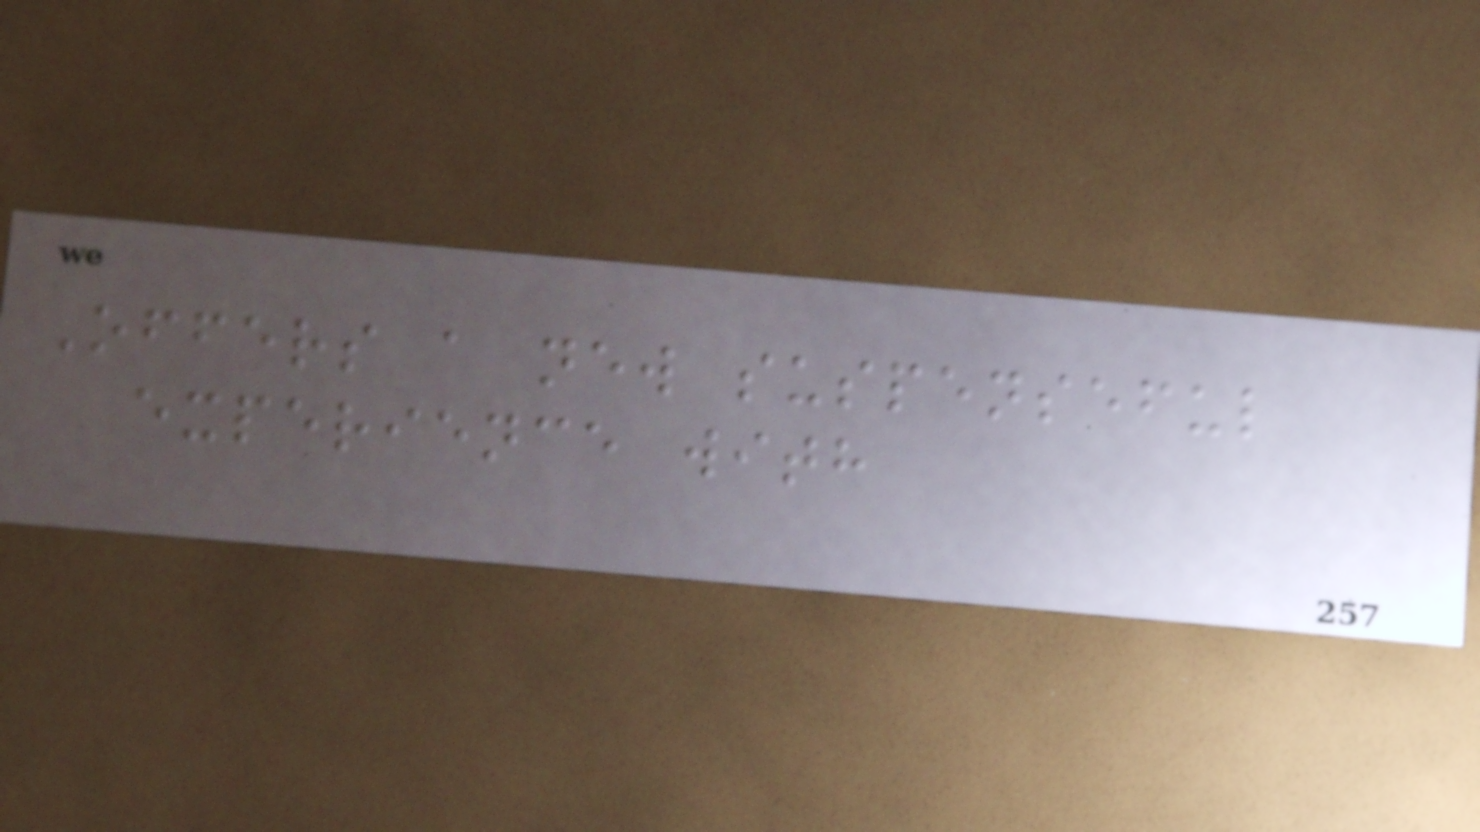Offers a new suspenseful
experience with
